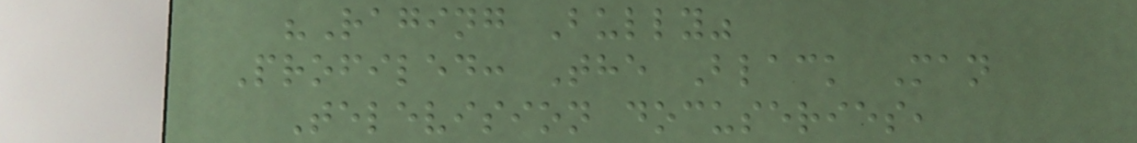"Raging Bully"
Profiled: The Black Man
Television docuseries,
